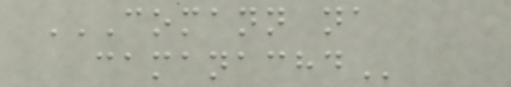COMANN NA
CAMANACHD
